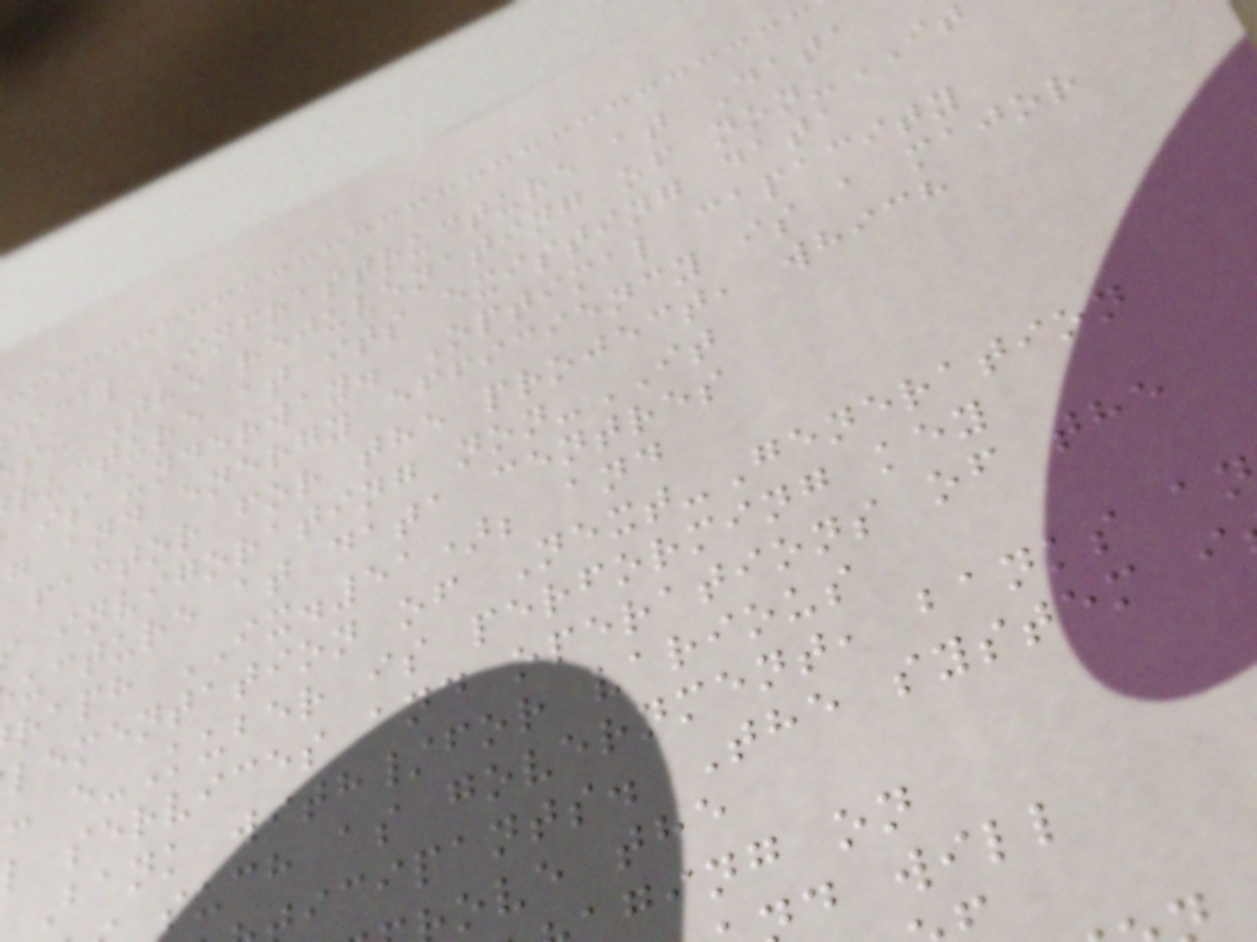ical Infrastructure at Data
s: The rejuvenating of non-IT
ructure at its existing data
is underway. Optimal capacity
g and energy efficiency is a major
factor for the project, which
invigorating non-IT
ucture at data centres
raph IX.51); and
lementation of Next-Generation
: e-Kuber is performing key
l services and operations of the
Bank with/for various
such as government, banks a
icipants. The system i
ove the
